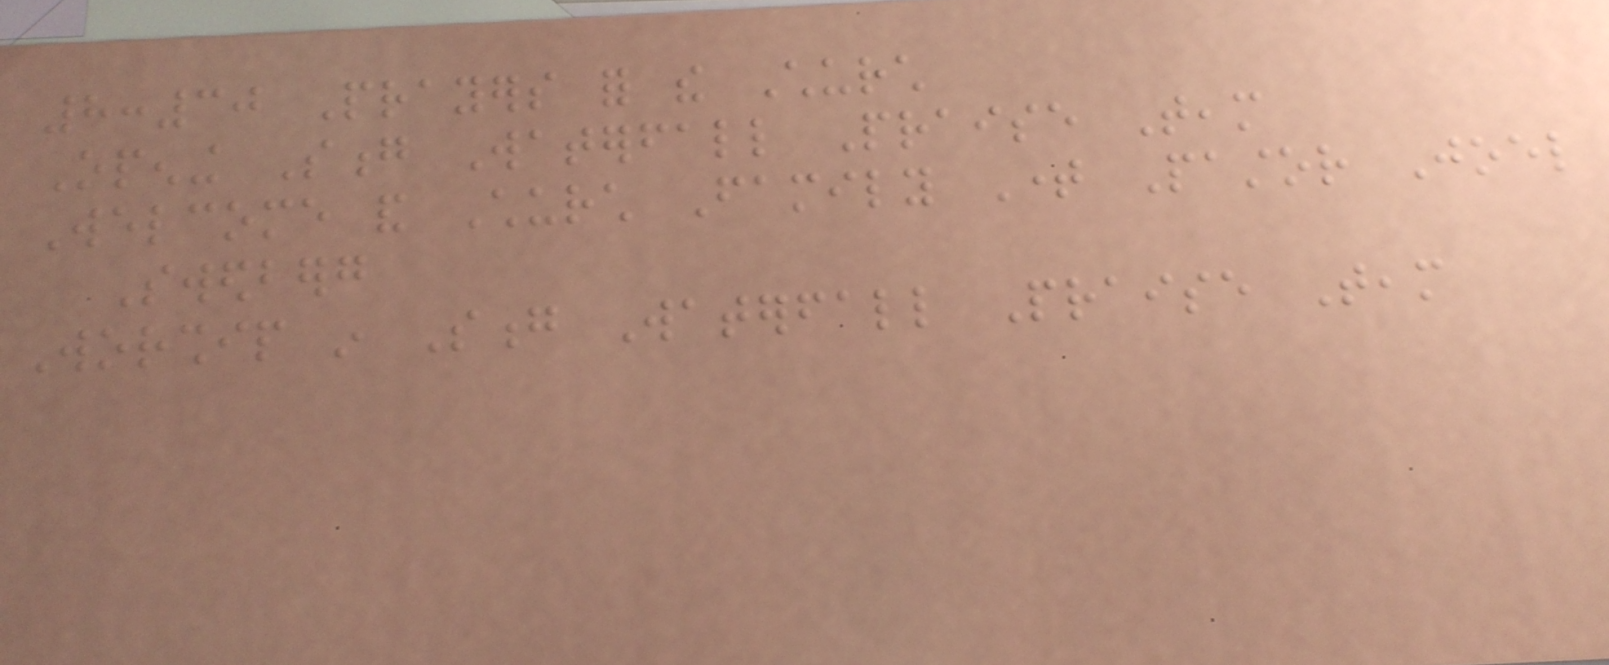8:30 Prayers for the Church
Opening Song Waterfall Praise Team
Welcome and Church Family Time Pastor Joel
Swedberg
Worship in Song Waterfall Praise Team
